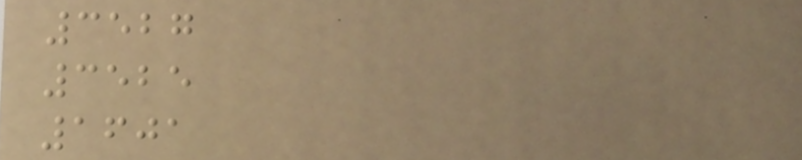3527
3525
1601
